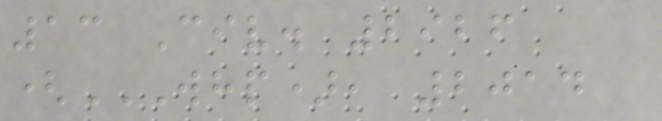13 Civ. 2926
(WHP), 2014
